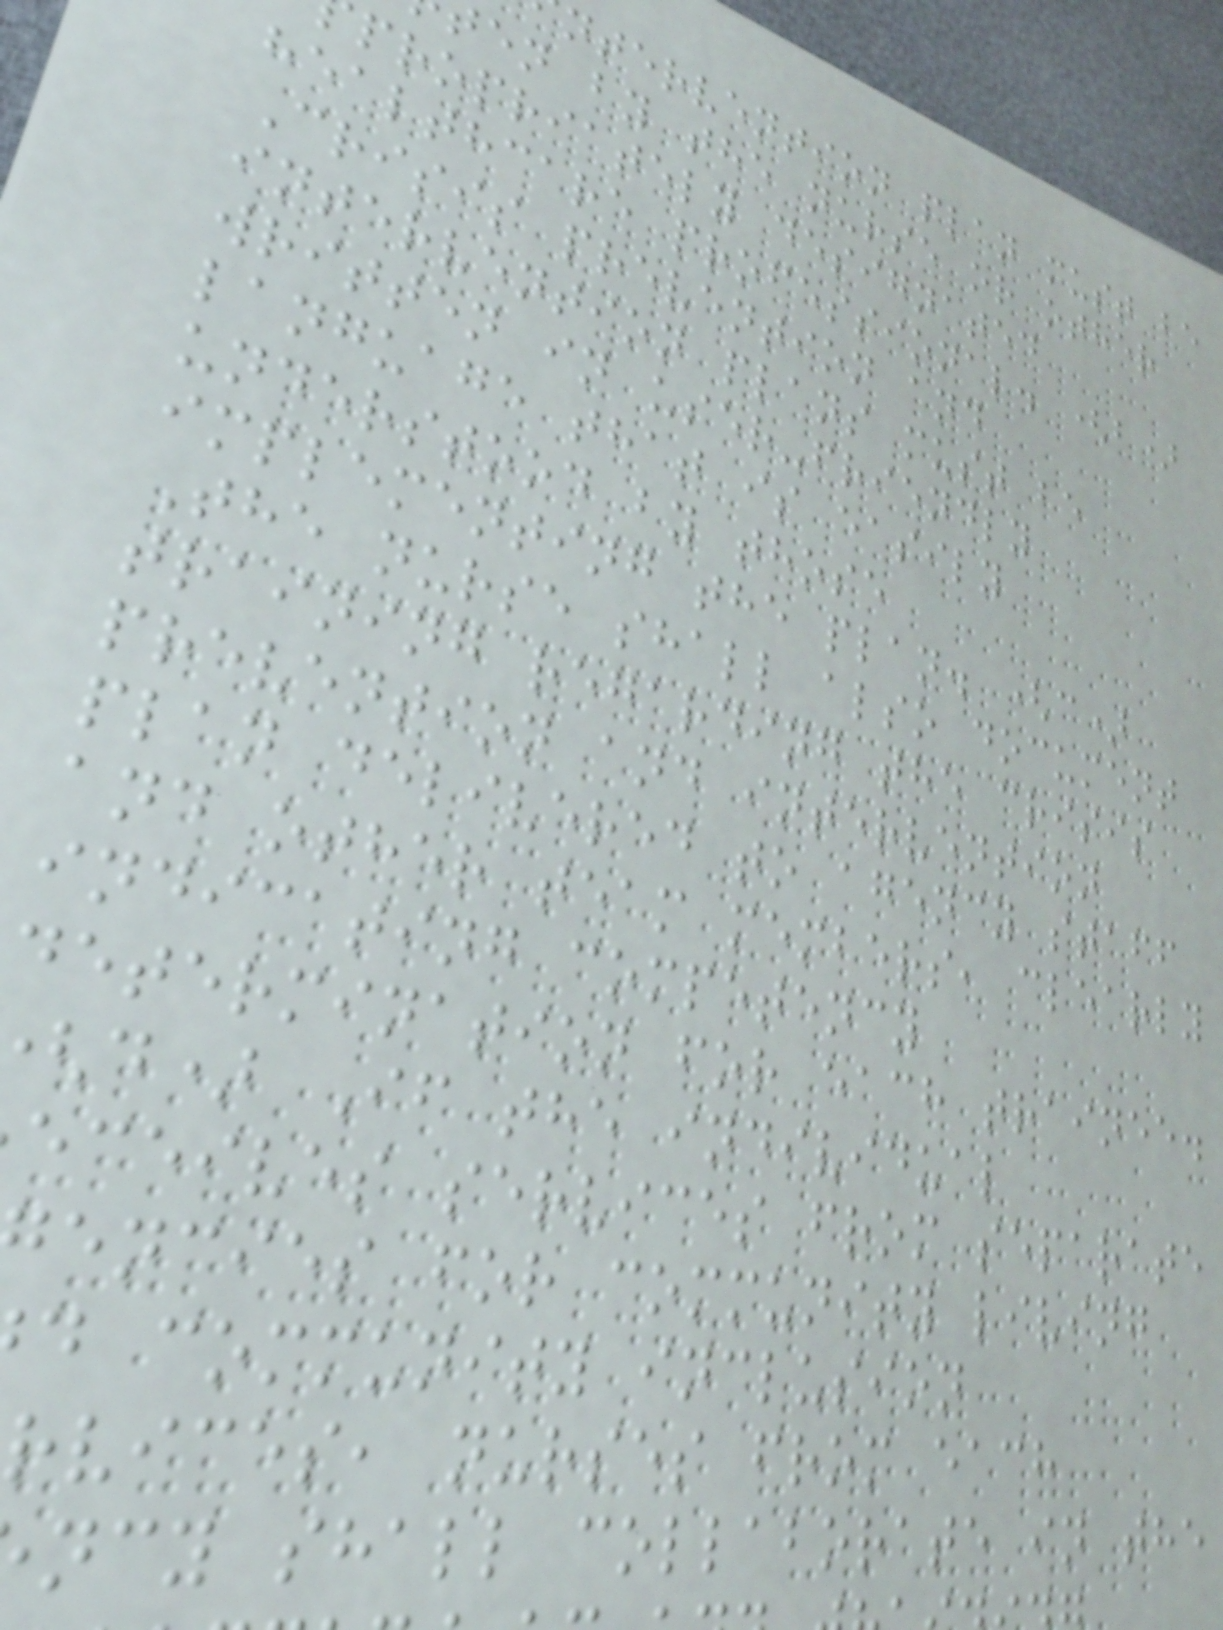ntervention plan must be
en by the nurse or other
propriately designated
healthcare professional. (b)
Crisis prevention and
intervention plans must be
written in user-friendly
language that is easily
understood by those
implementing the plan. (c)
The nurse shall also document
training regarding the crisis
prevention and intervention
plan delivered to agency staff
and other team members, clearly
indicating competency
determination for each trainee.
d) If the individual
eceives services from separate
encies for community living
d community inclusion
rvices, nurses from each
ncy shall collaborate in the
